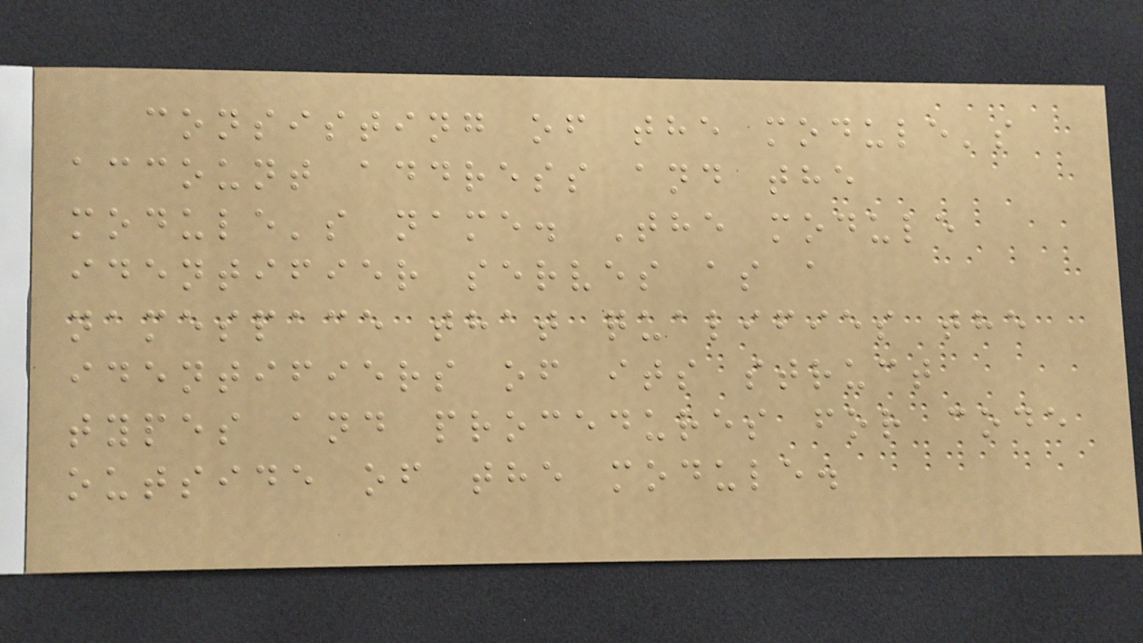consisting of the module's
account address and the
module's name. The module
identifier serves as a
namespace that qualifies the
identifiers of its struct
types and procedures for code
outside of the module.
